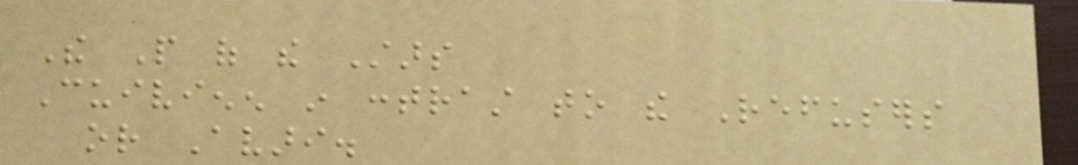The People of the Stars
Cuivienen in contrast to the Refusers
or Avari.
